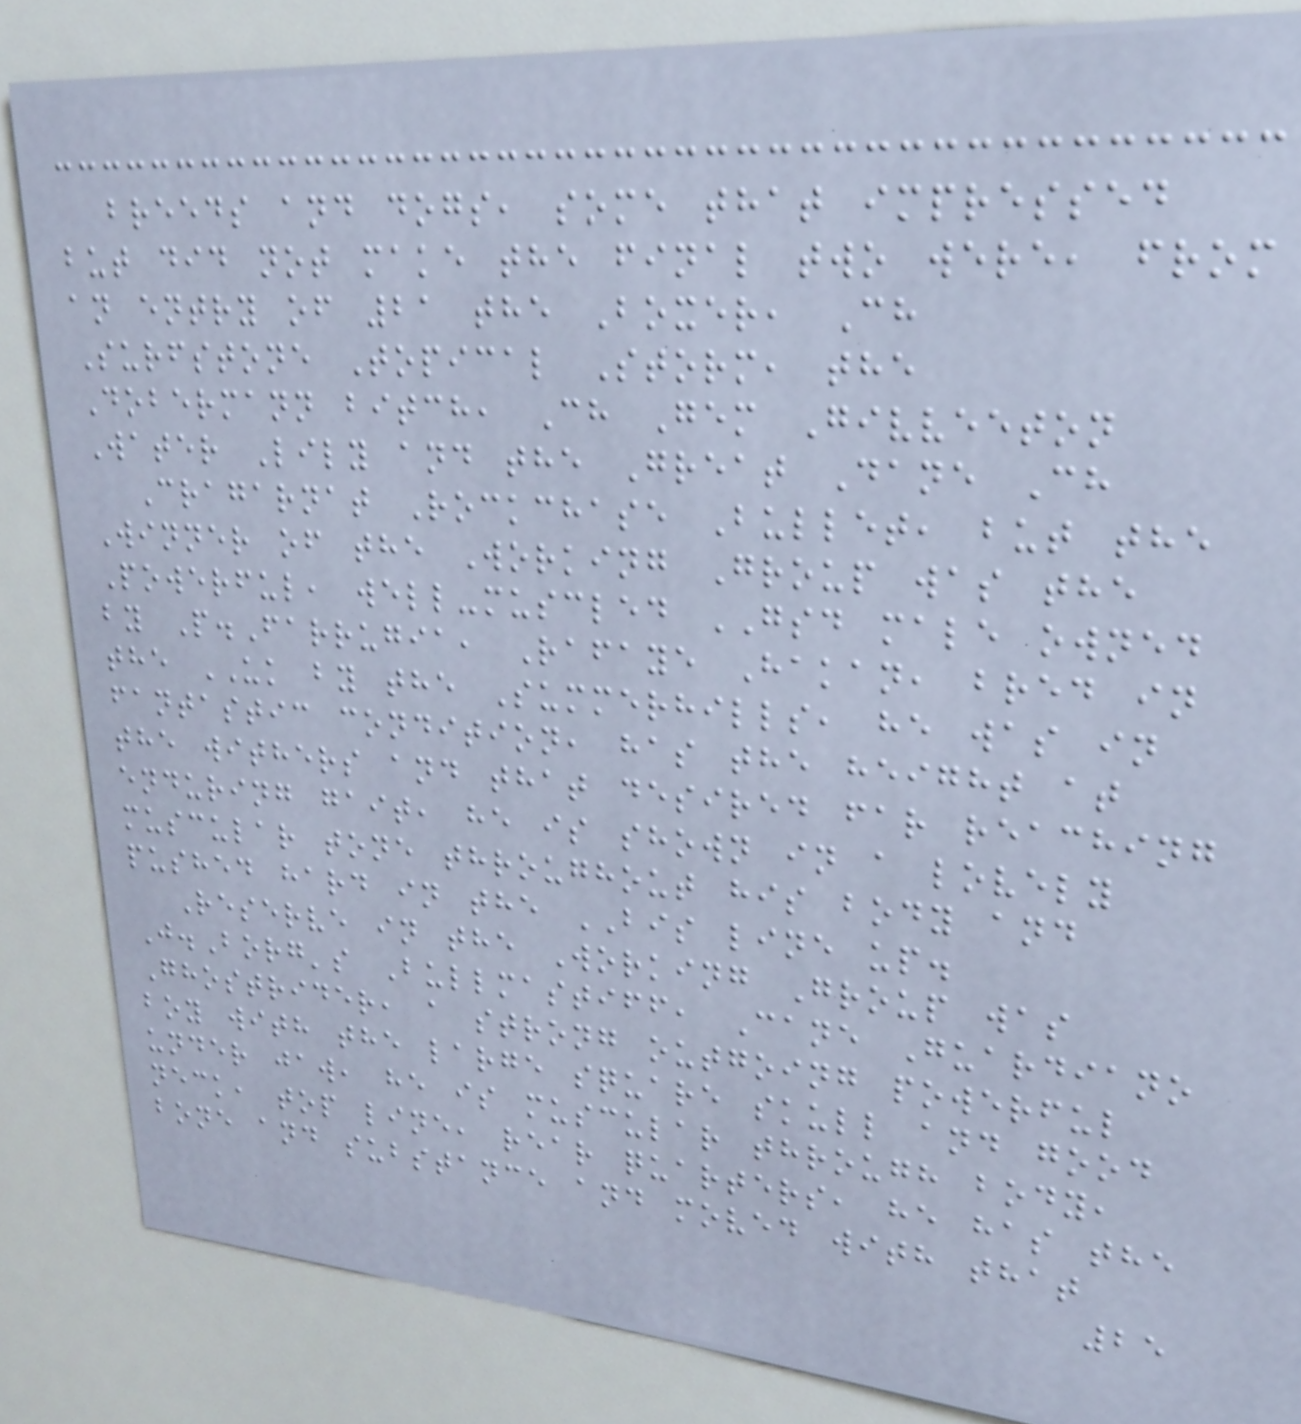breeds and dogs, some that impressed
but did not make the final two were, from
an entry of 21 the Boxer, Ch
Surfstone Topical Storm, the
Dobermann bitch, Ch Gem Givveeton
Water Lily and the Great Dane Ch
Cragarnat Rockchase Bullet, but the
Winner of the Working Group was the
Powerful, well-muscled GSD male owned
by P.Farrugia, Rafaye Hakan, bred in
the UK by the Summerhills, he was in
fantastic condition, has the height at
the withers and that desired far reaching
enduring gait, he is shown in a lovely
muscular tone throughout his body and
pushed hard in the BIS line up.
Reserve in the Working Group was
J.Borg's Bullmastiff, Cane Guardiano
Ghostrider, a strong outgoing powerful
boy with the large square skull and good
under jaw, he is muscular through body,
neck, top line, rear quarters, he has the
bone and substance and moved with that
25
